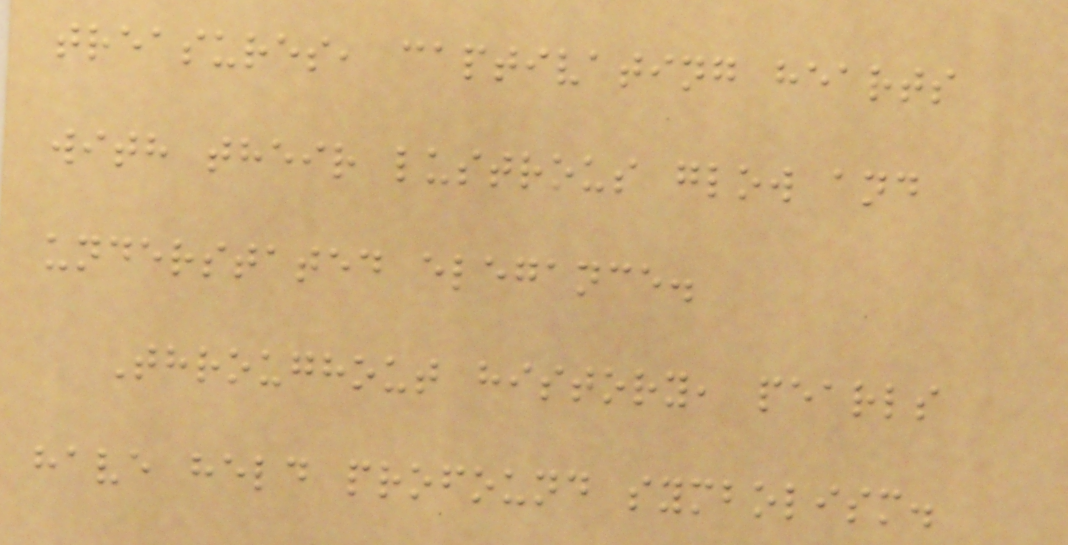treasures, captivating hearts
with their lustrous glow and
understated elegance.
Throughout history, pearls
have held profound symbolism.
